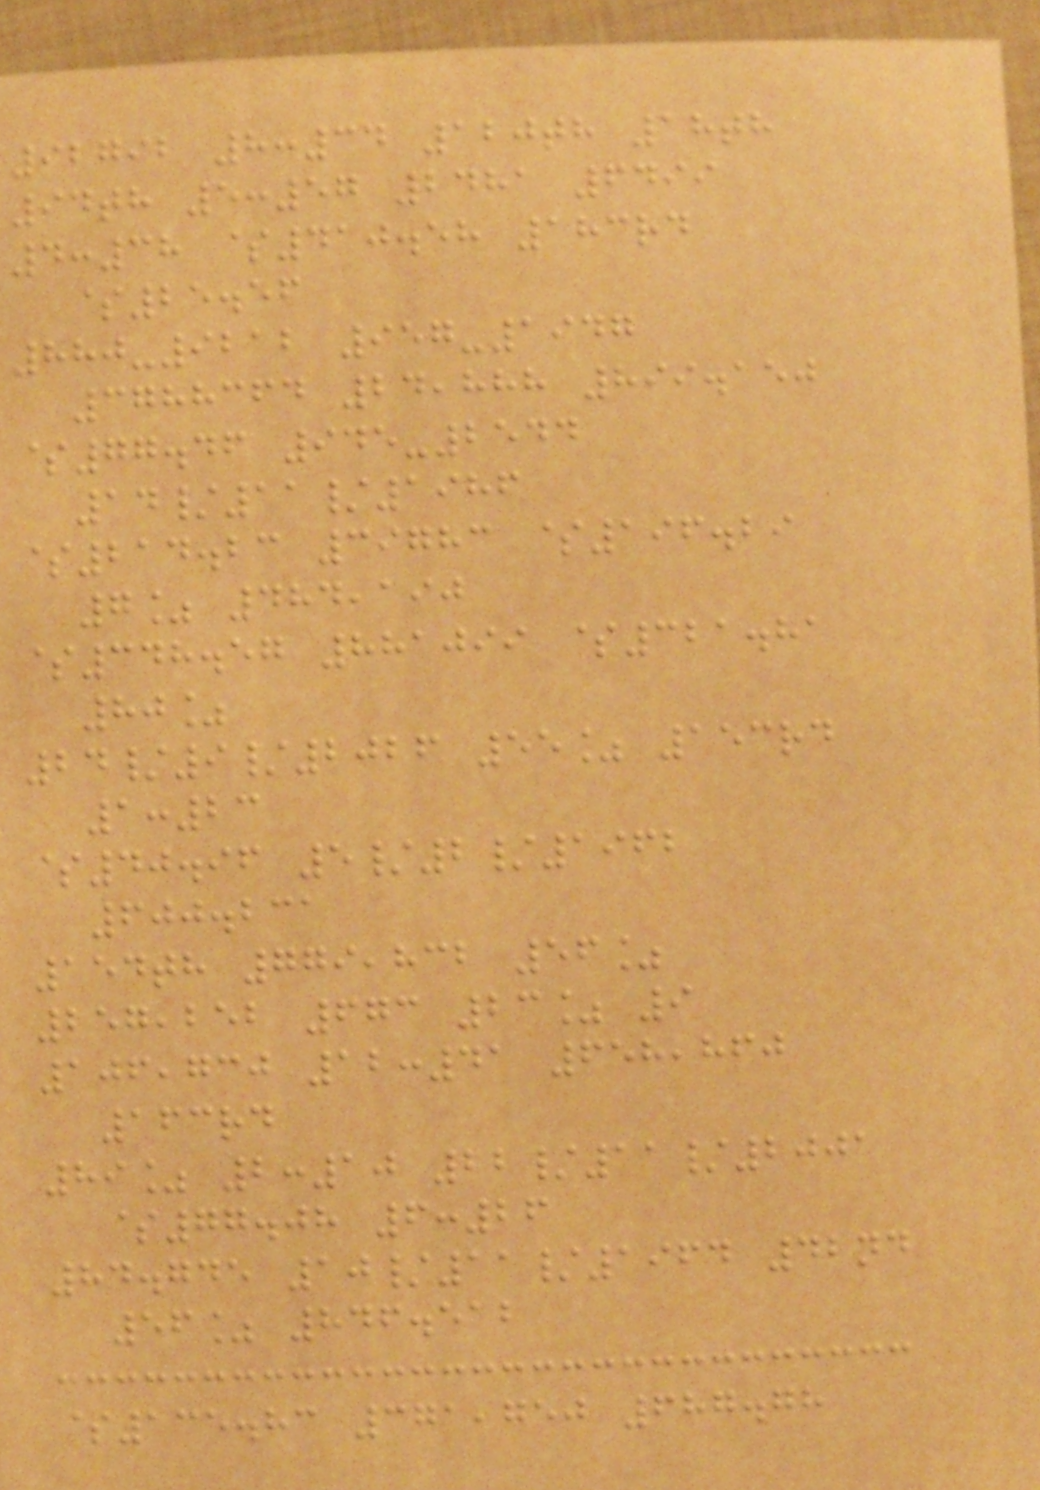92792 8:34 120th 18th
94th 5:57 2481 6499
4:38 $410.58 183rd
$25.56
880-9212 957-1947
3788364 24,888 899.150
$77.46 945-2544
14/11/1986
$214.23 39783 $196.29
7% 484,190
$348.57 881099 $321.81
80%
24/9/2026 55% 153rd
1:23
$40.96 5/2/1962
600.231
154th 779,832 56%
257,252 673 23% 9
106,730 12:41 658,860
163rd
89% 2:10 22/11/2001
$77.08 6:26
84.745 10/11/1964 42nd
56% 846.512
$135.83 371,750 687.78
